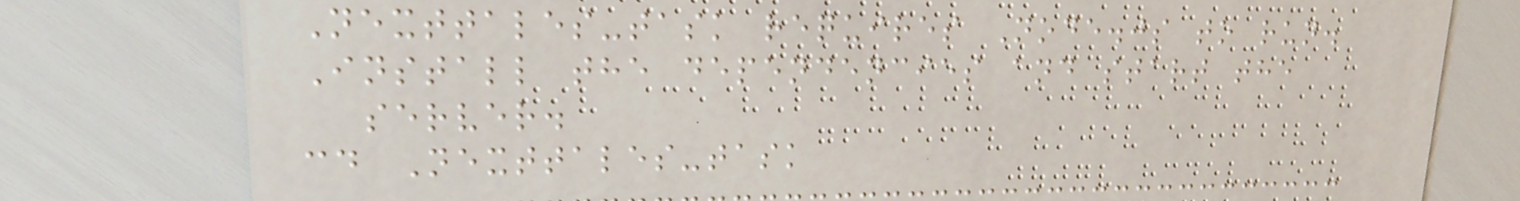Nexttales-task requires Node.js to run.
Install the dependencies and start the
server.
cd Nexttales-task
